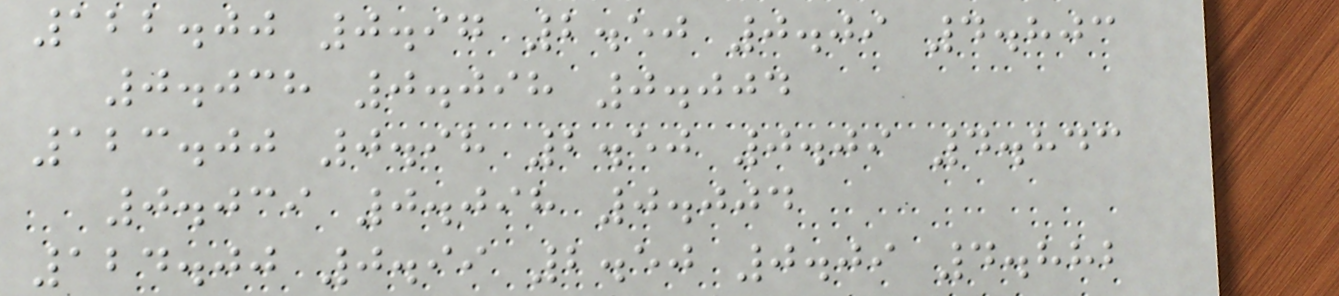122.00 0.97 2.50 0.09 4.803
0.038 0.098 0.004
123.00 0.98 2.50 0.09 4.843
0.039 0.098 0.004
124.00 0.99 2.50 0.09 4.882
